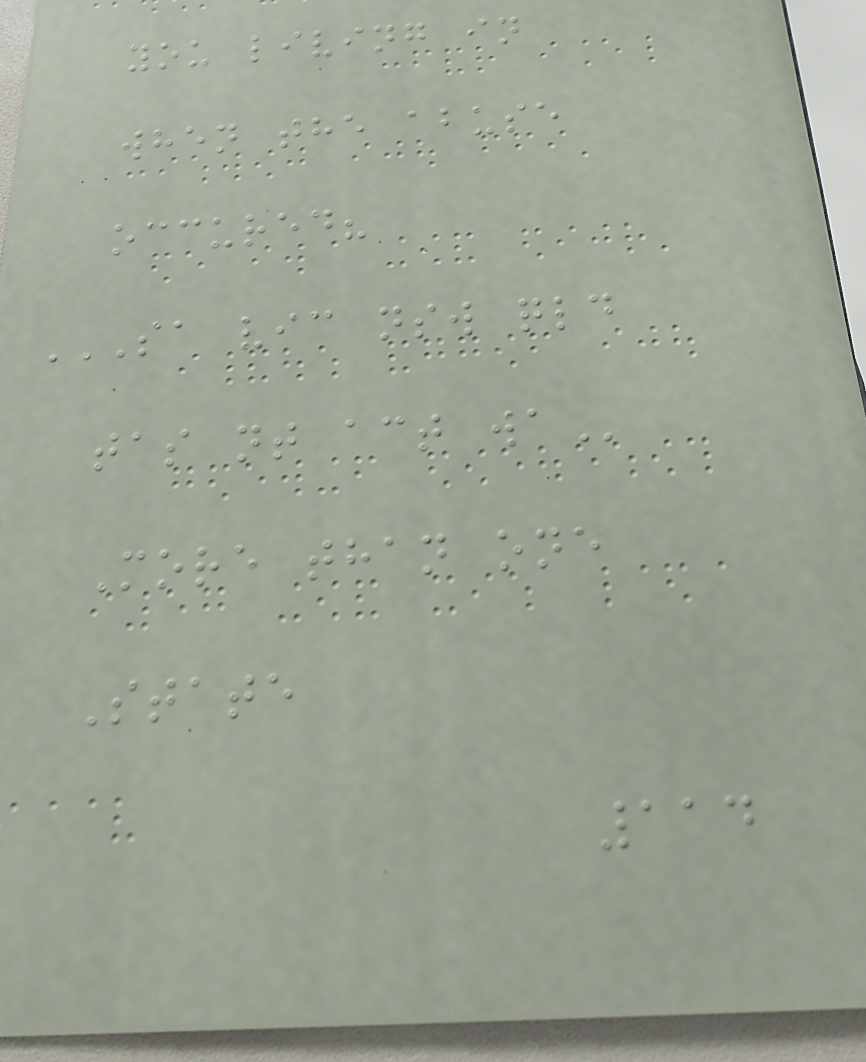you living in
when the abuse
occured?
SA VIC NSW QLD
TAS NT ACT WA
More than one
State
114
